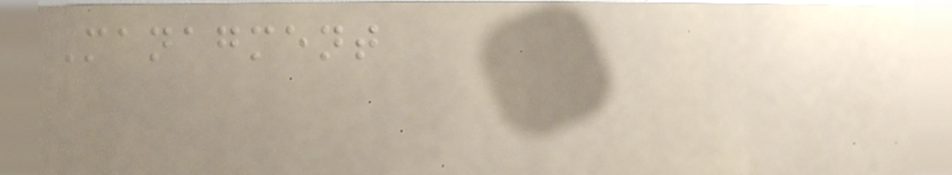Managment
